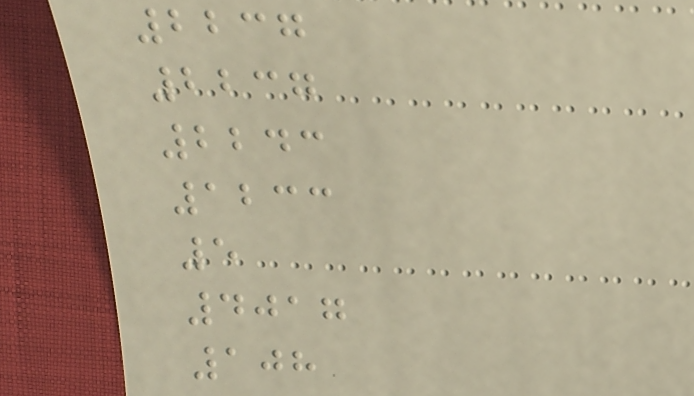2237
2237
2243
1233
5
4017
108
